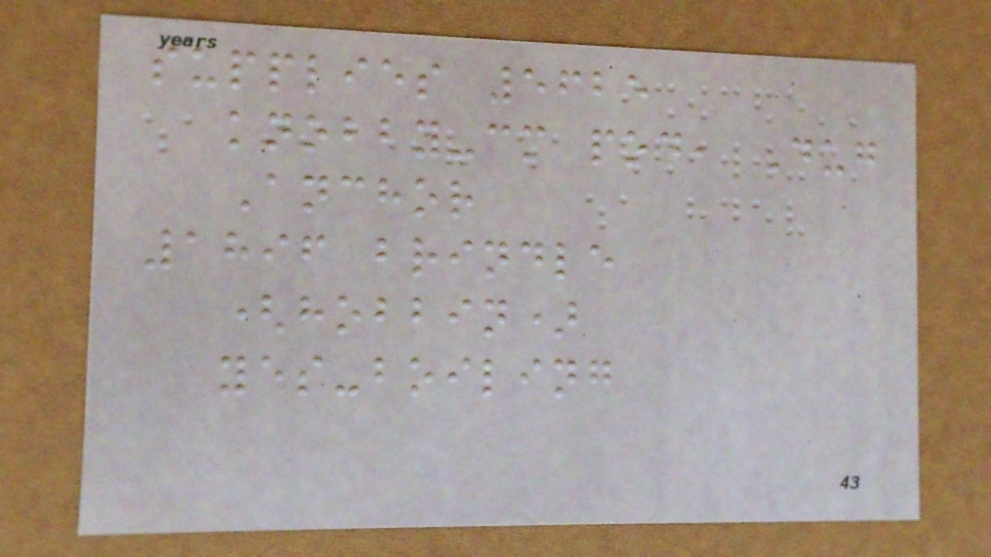supplies 5625
knobby-cm pod, Dug
Anchor
1896 brindle
(hobbin)
yes-boiling
